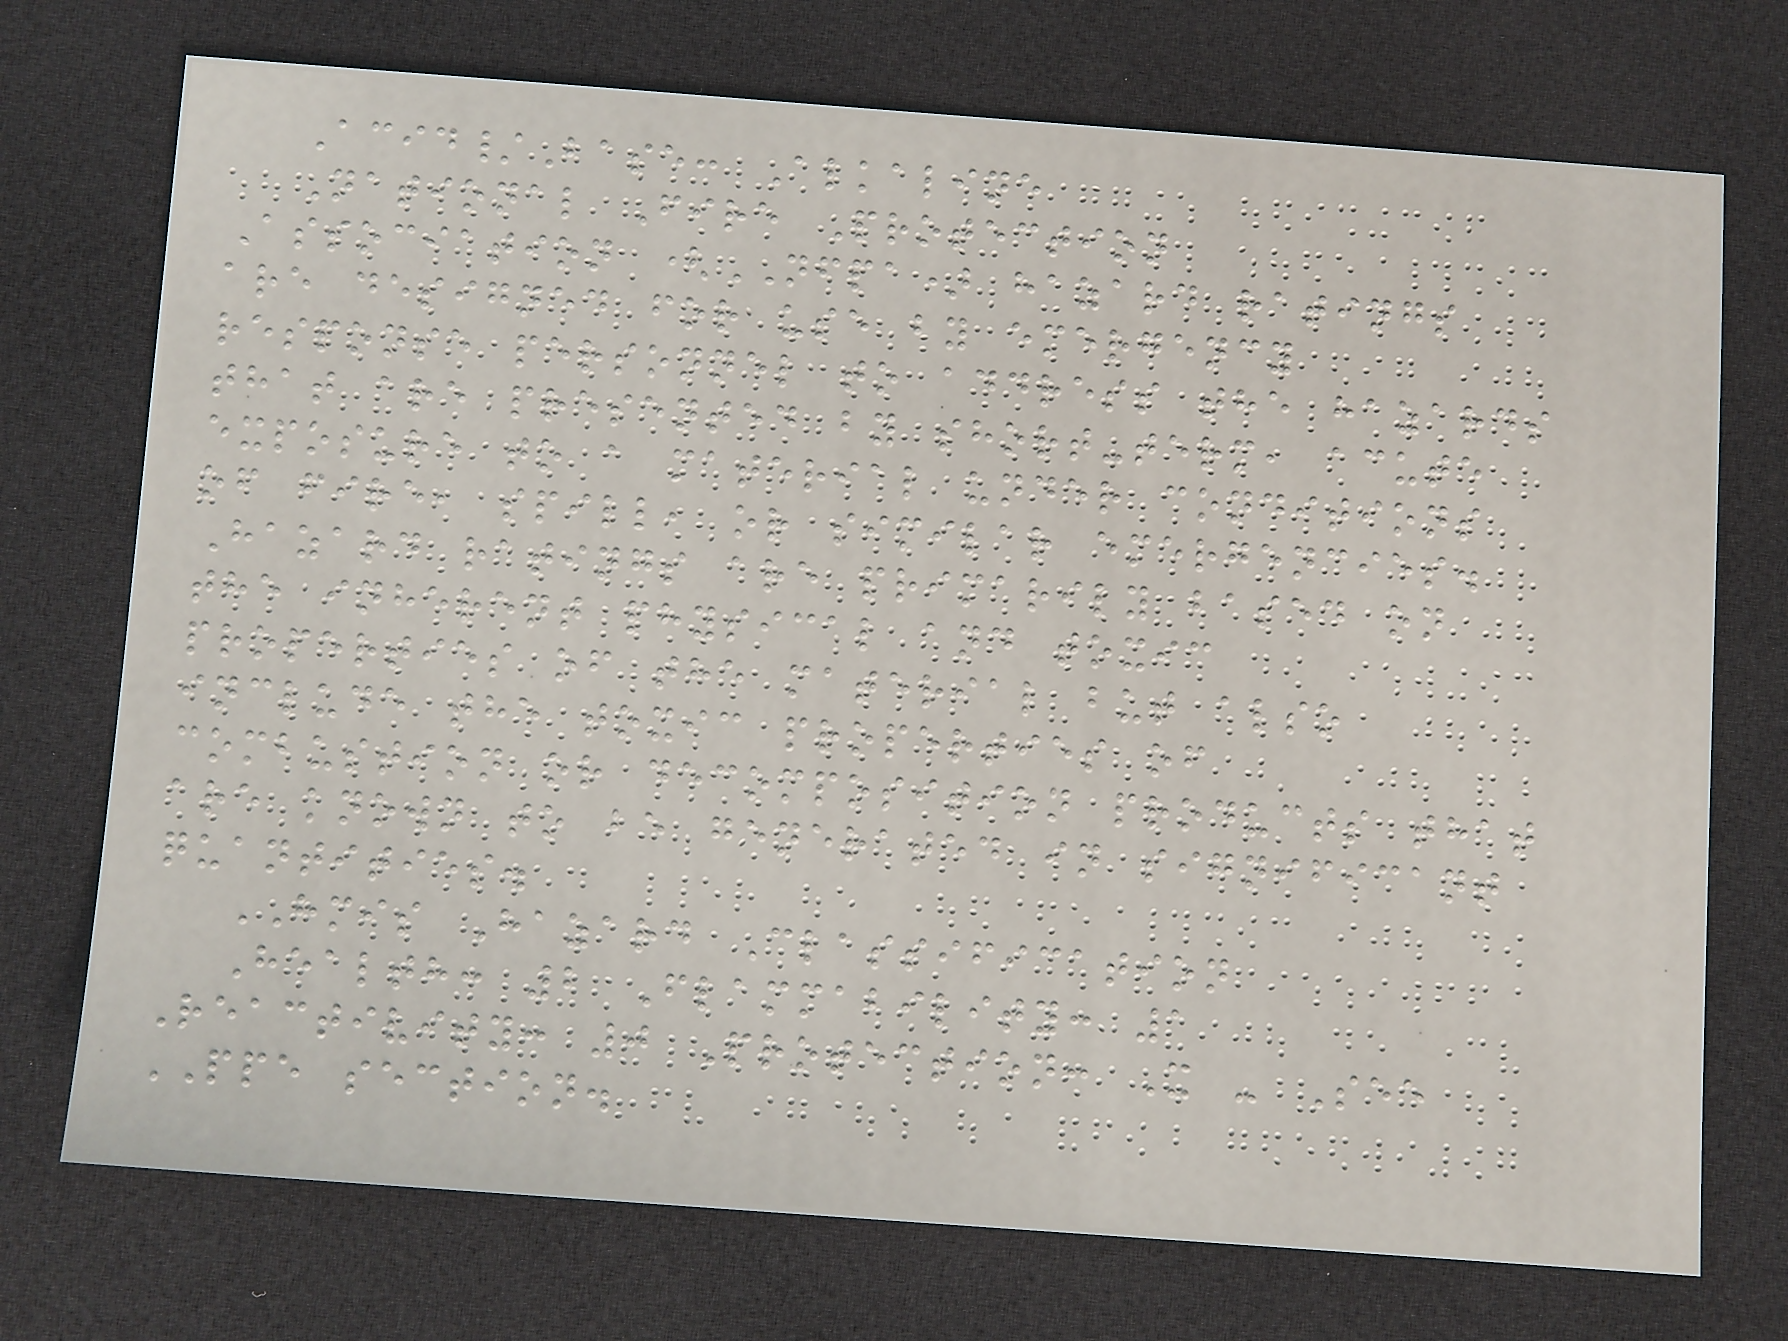Acid/Base: Alkaline
National Fire Protection
Association (NFPA) hazard ratings
are designed for use by emergency
response personnel to address the hazards
that are presented by short-term, acute
exposure to a material under conditions
of fire, spill, or similar emergencies.
Hazard ratings are primarily based on
the inherent physical and toxic
properties of the material but also
include the toxic properties of
combustion or decomposition products that
are known to be generated in significant
quantities.
HMIS Hazard Classification
Health: 2 Flammability: 1
Reactivity: 0 Protection: X - See
PPE section.
